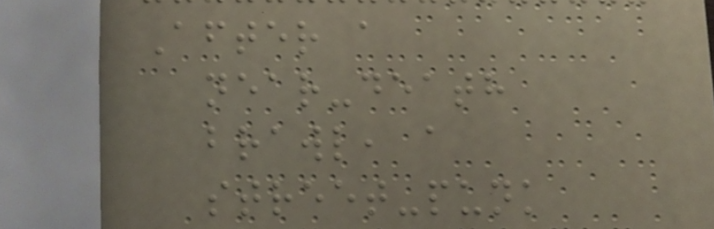After a
near-death
brawl, a
street-punk
